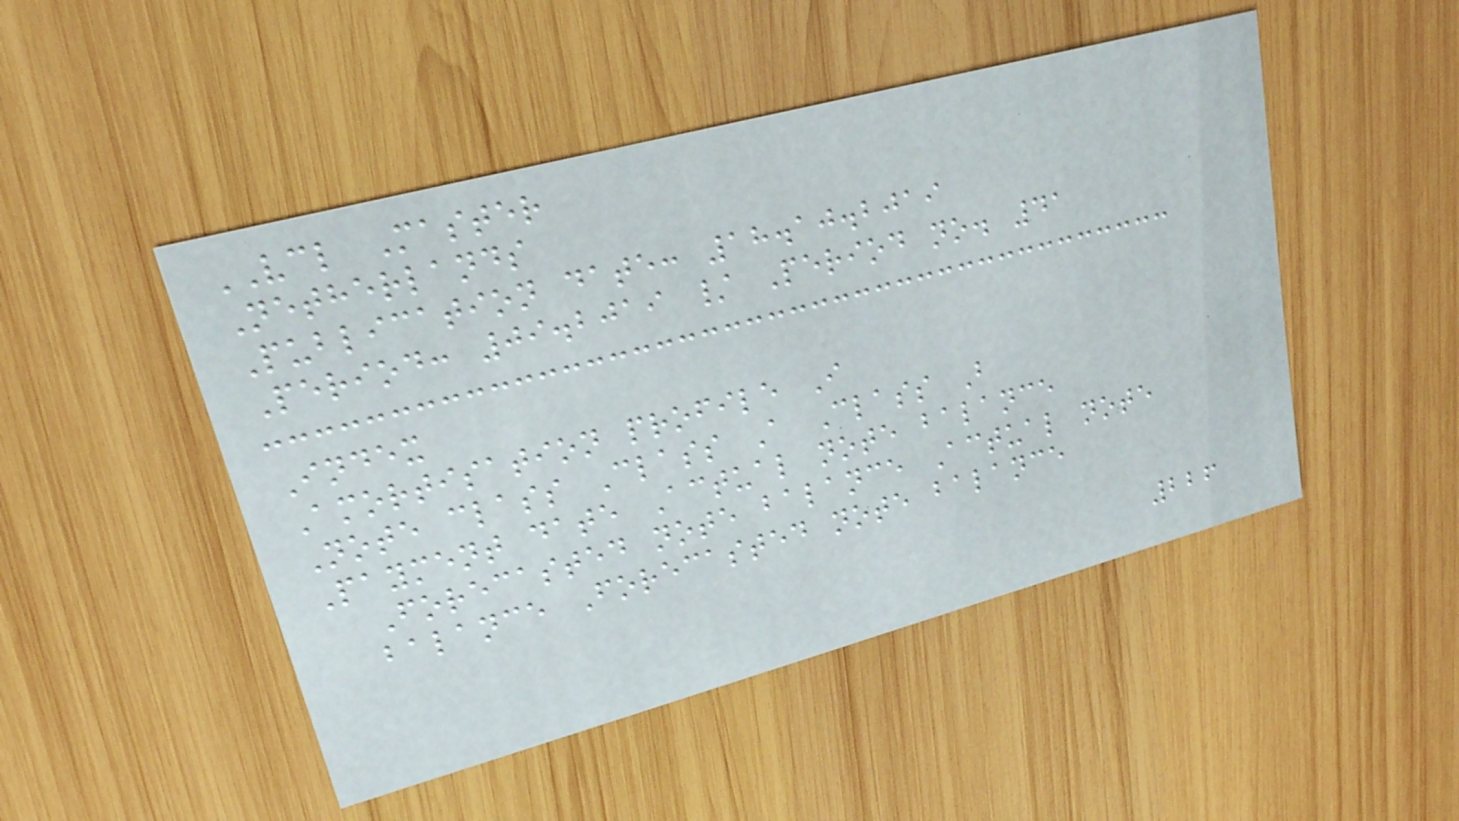VCL Master
Netherlands
Publication date: 18.10.2019
Period: 09.2019 / Period no. 41
Index
Amortisation profile I
Note class Class A Class B
Payment date Actual note balance
Forecasted note balance Actual note
balance Forecasted note balance
226
